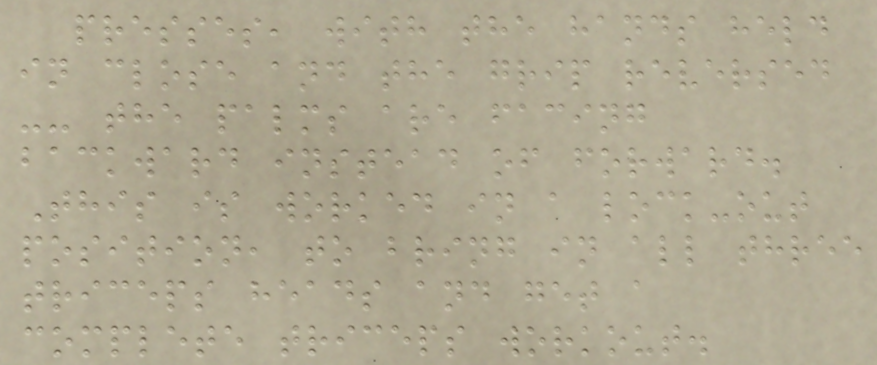presses, with the hands held
in close and the grip reversed
-- the palms are facing
backward instead of forward.
This is worked in a lock-out
position, to bring in all three
triceps heads and get a
complete triceps workout.
